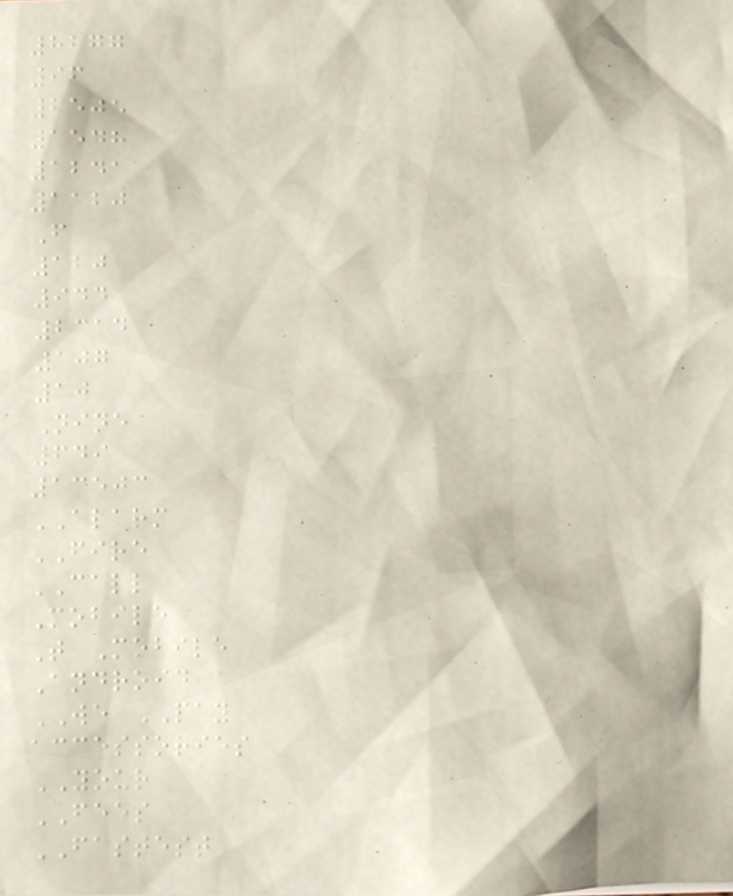8277
96
2505
1548
1241
1120
F
120
944
2314
107
10
Nine
649
13503
ALARM
FIRE
CALL
Mobile
T Mobile
Android
WE PAY
accessories
YOUR
FEES
FASTEST
